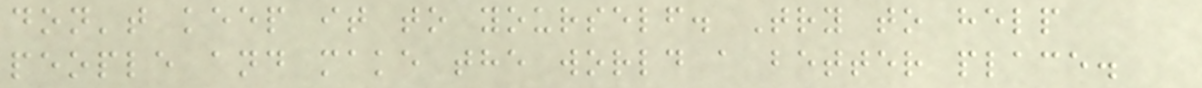don't keep it to yourself. Try to help
people and make the world a better place.
